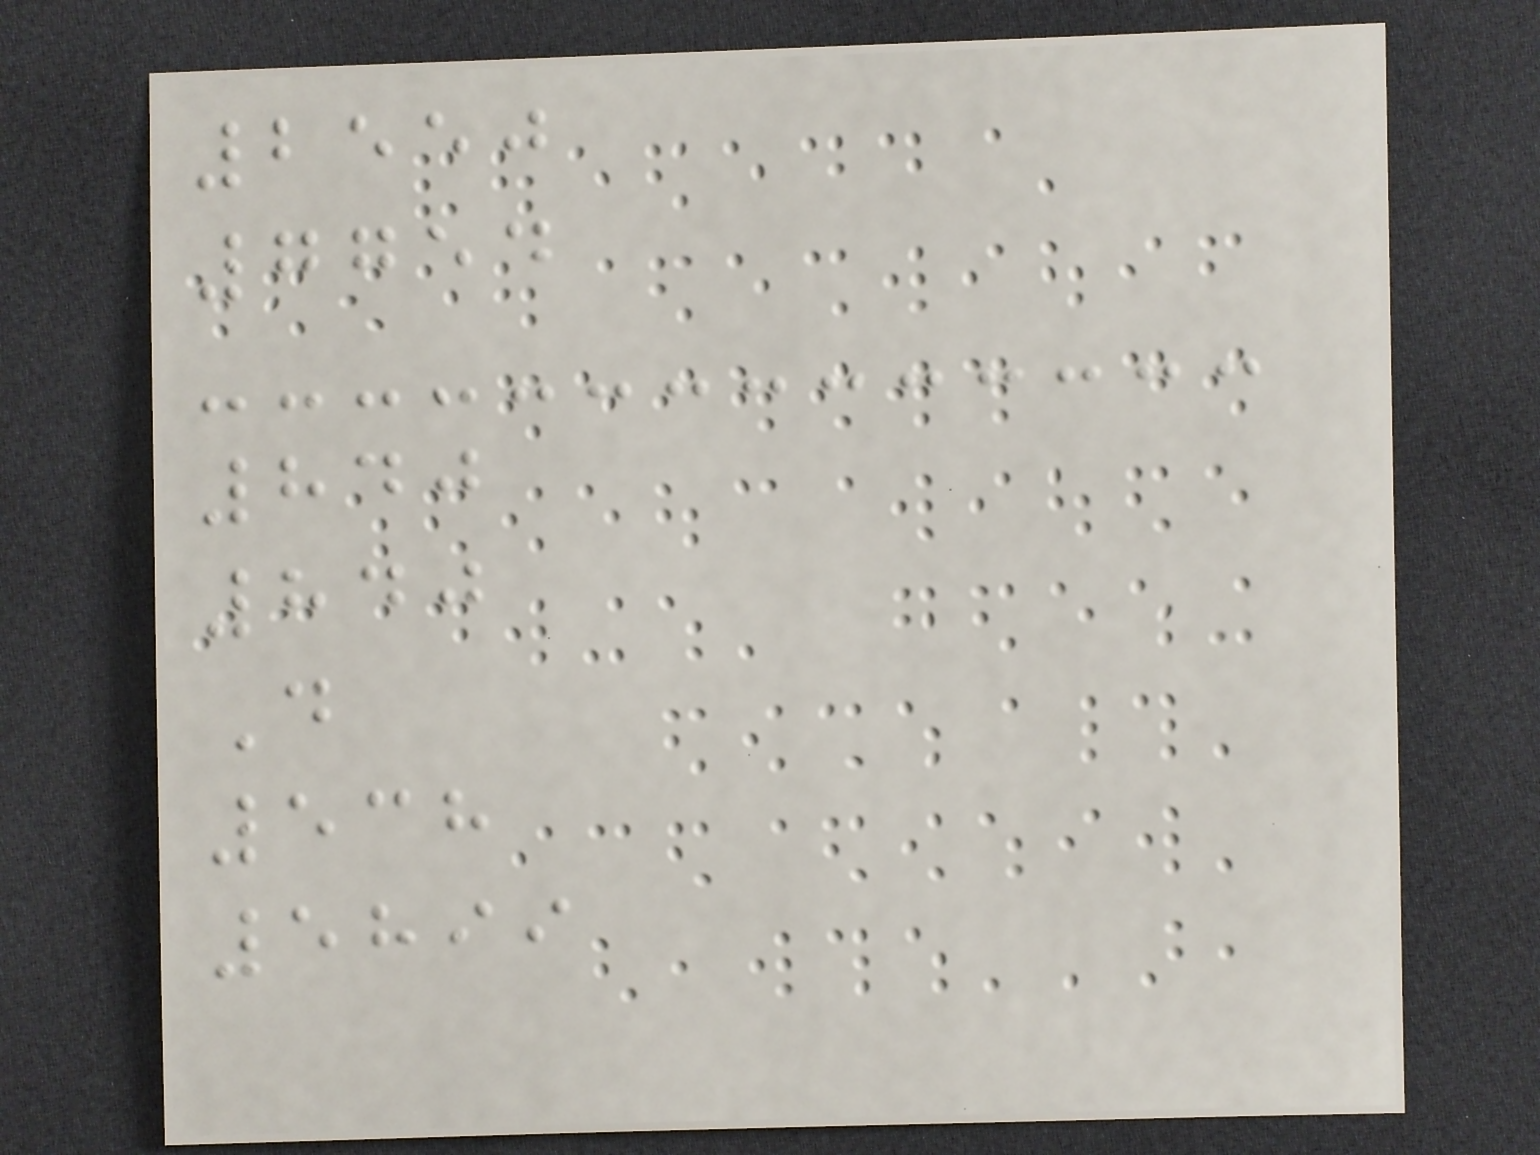2550
7754
840
840
D
538
5899
